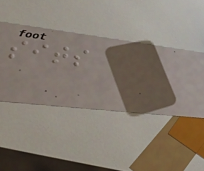sits
